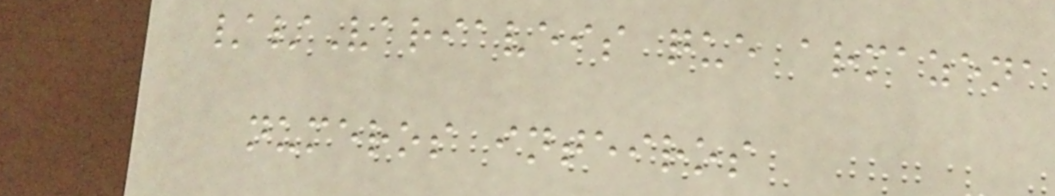//Variaveis que armazena
numeros inteiros
